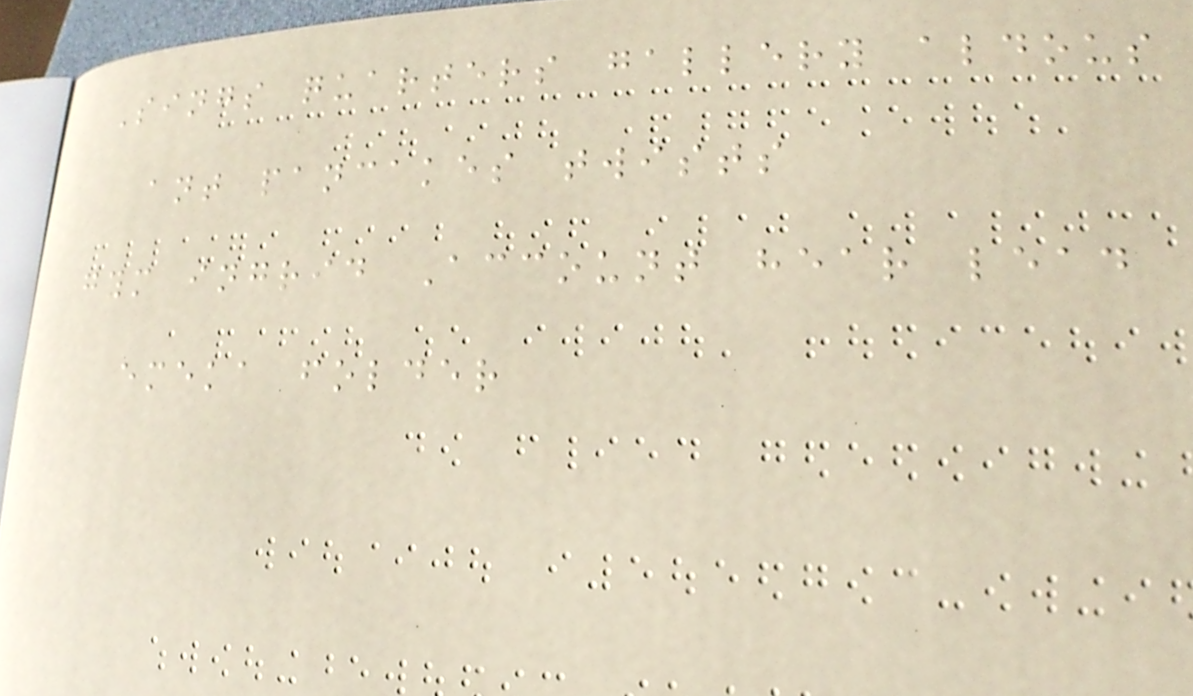Sings quarters gallery aldous
ant pancakes twists
gym ingrid Account hear lead
emeka folder
